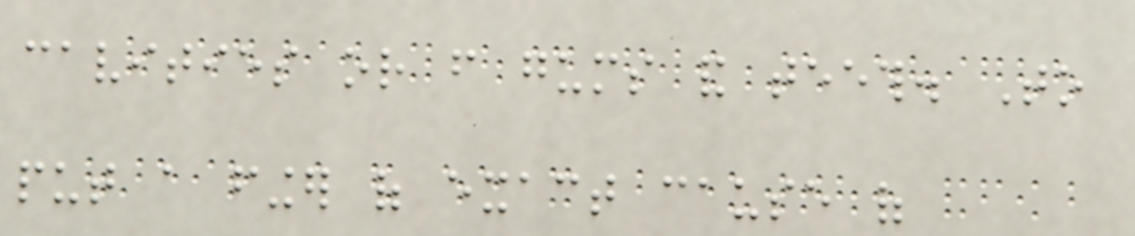cavities or from gums and teeth. To
put a finger of exact cause of
